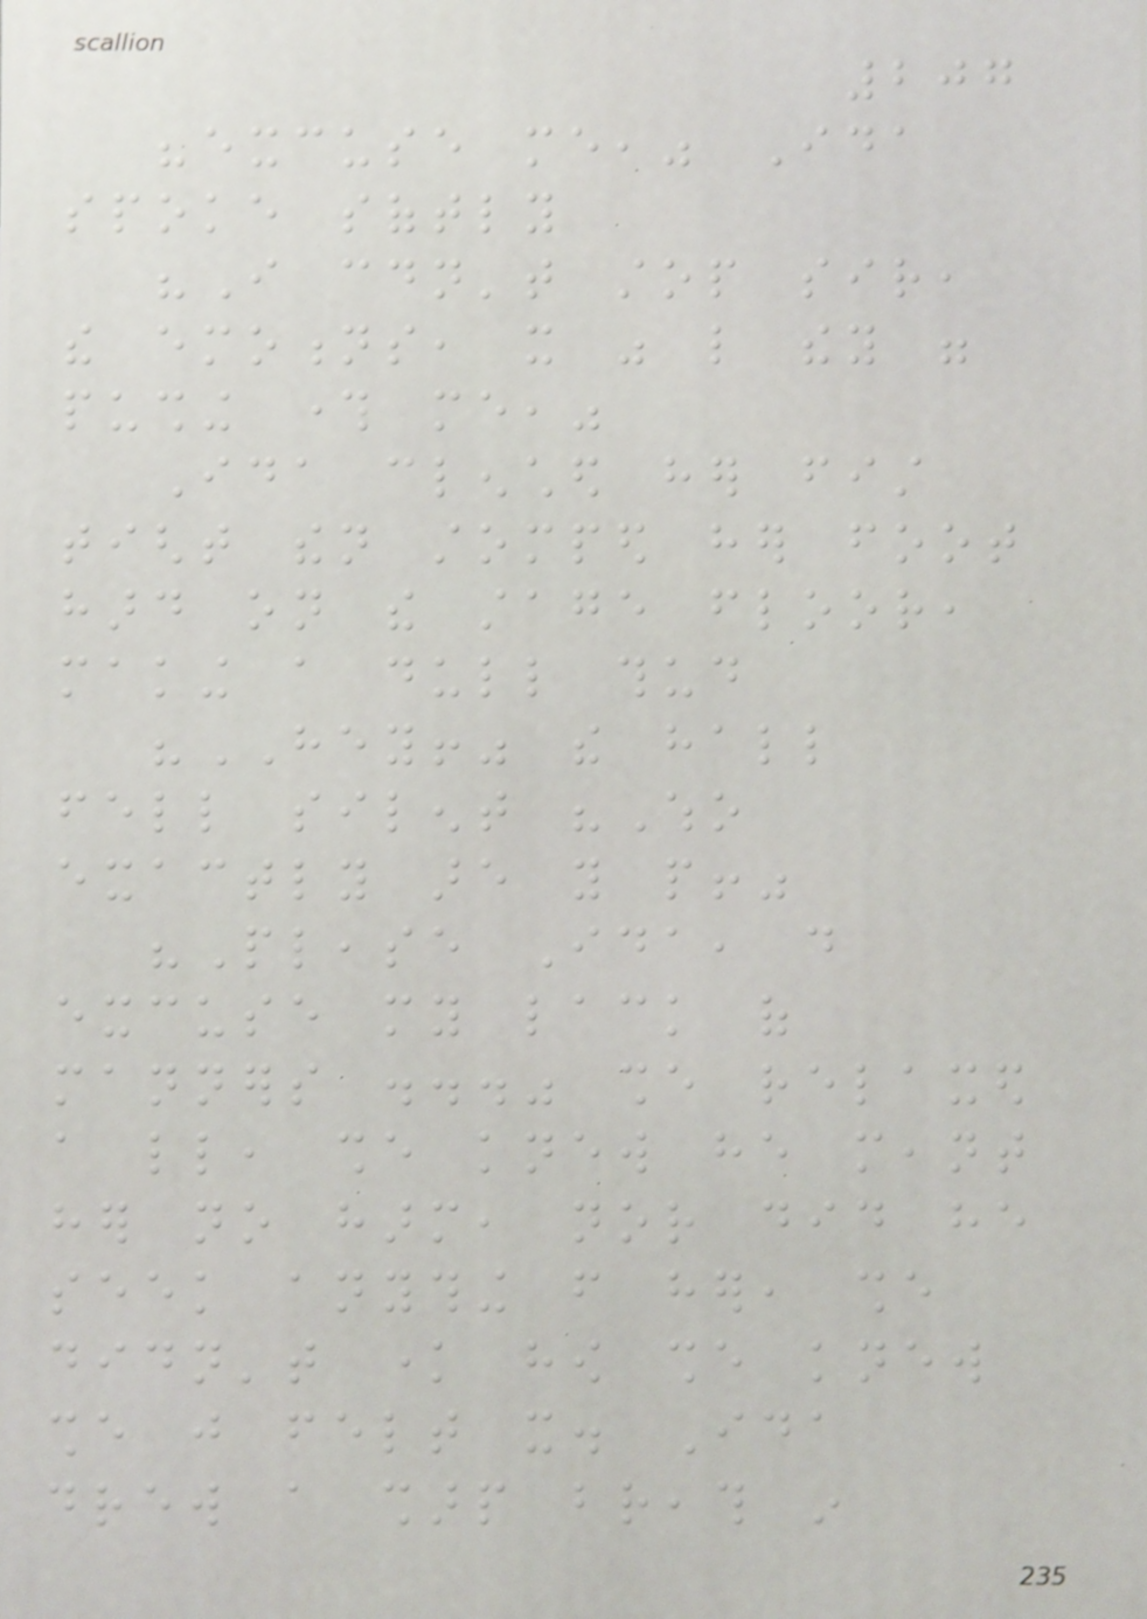207
"excuse me," Ida
spoke softly
"I couldn't stop sir,
the emotions, it was like they were
pushing through me,"
Ida clenched her fist
tight then stomped her foot
hard on the stage floor,
making a dull thud
"HEY!" the hall
fell silent "Who
exactly are you people!"
"Please Ida, do
excuse my lack of
manners ..." she relaxed
a little, she knew he meant
her no harm, nor did he
seek anything from her, she
didn't know how she knew
she just felt it. Ida
drew a sharp breath in
